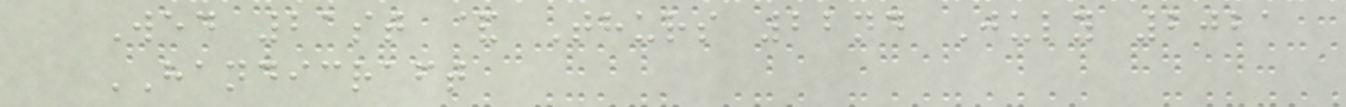Wed 21st & Thurs 22nd July 2021
HANDICRAFT
